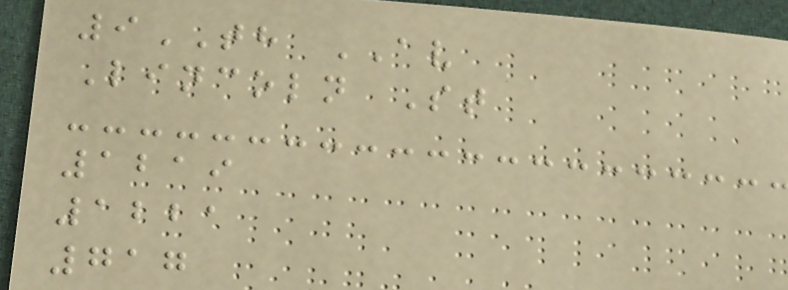9TH AV
Lincoln St
1219
1221
717
